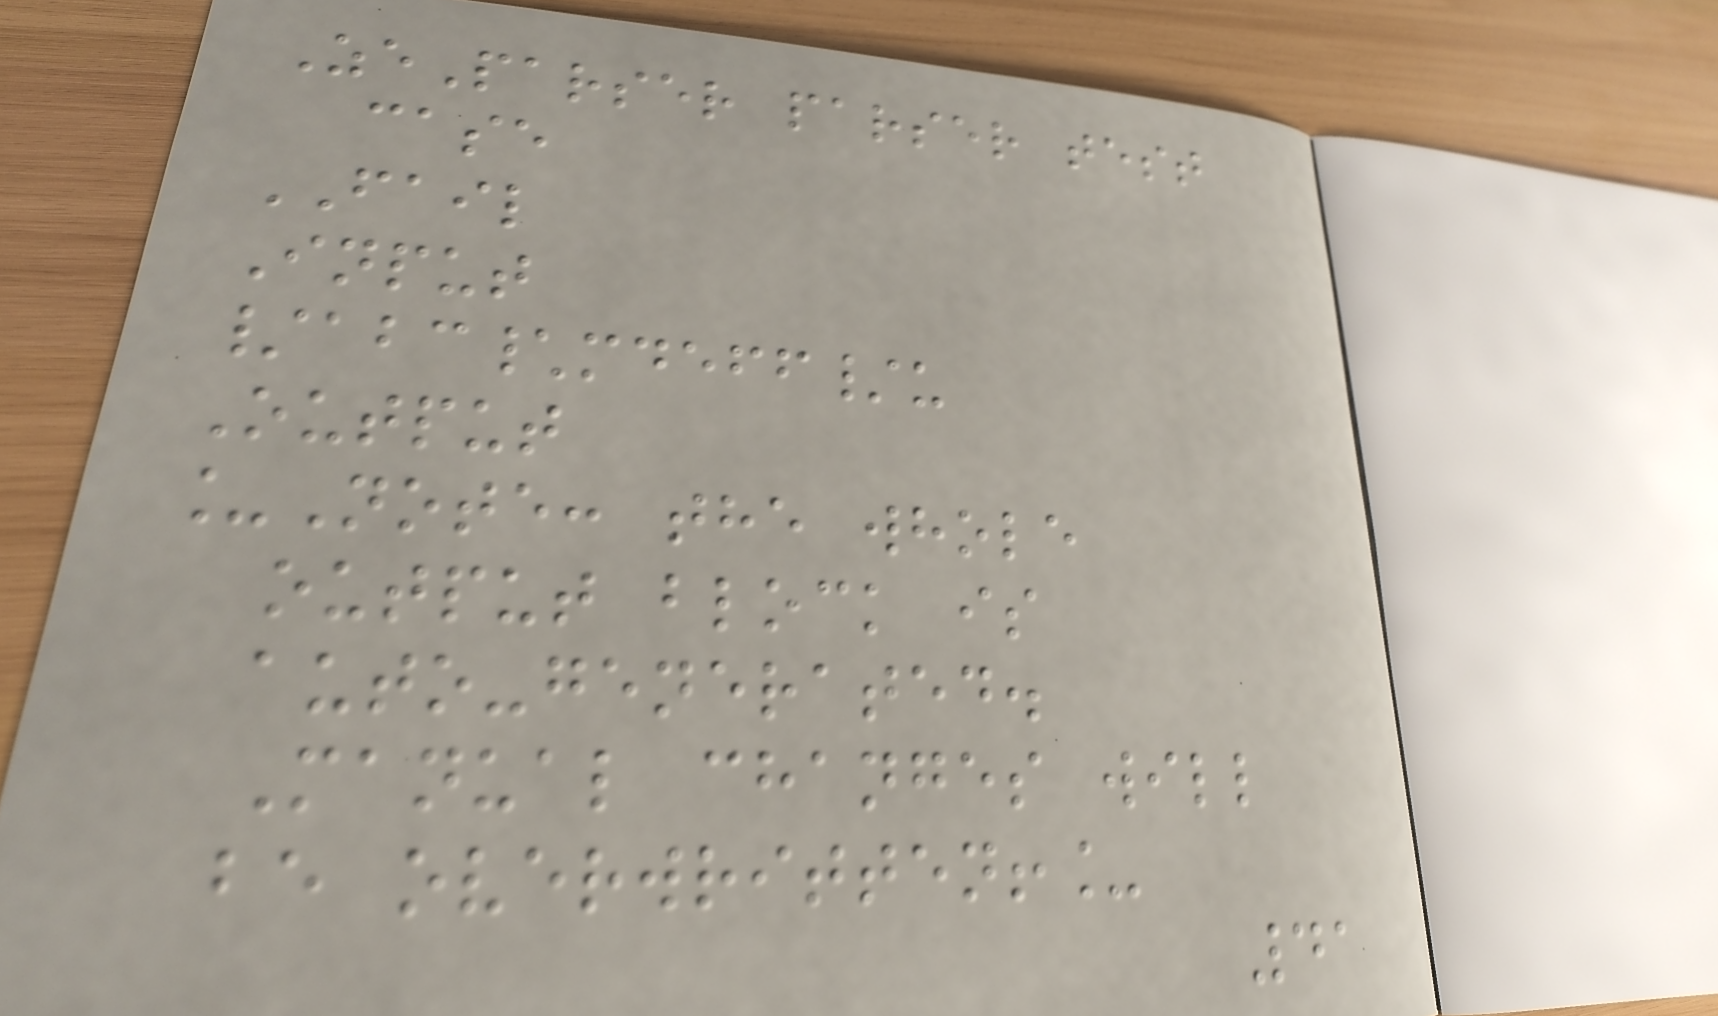ZeParser parser test
case
FAIL
Input
/abc\mdeff/u
Output
_Note: the whole
output block is
auto-generated.
Manual changes will
be overwritten!_
41
